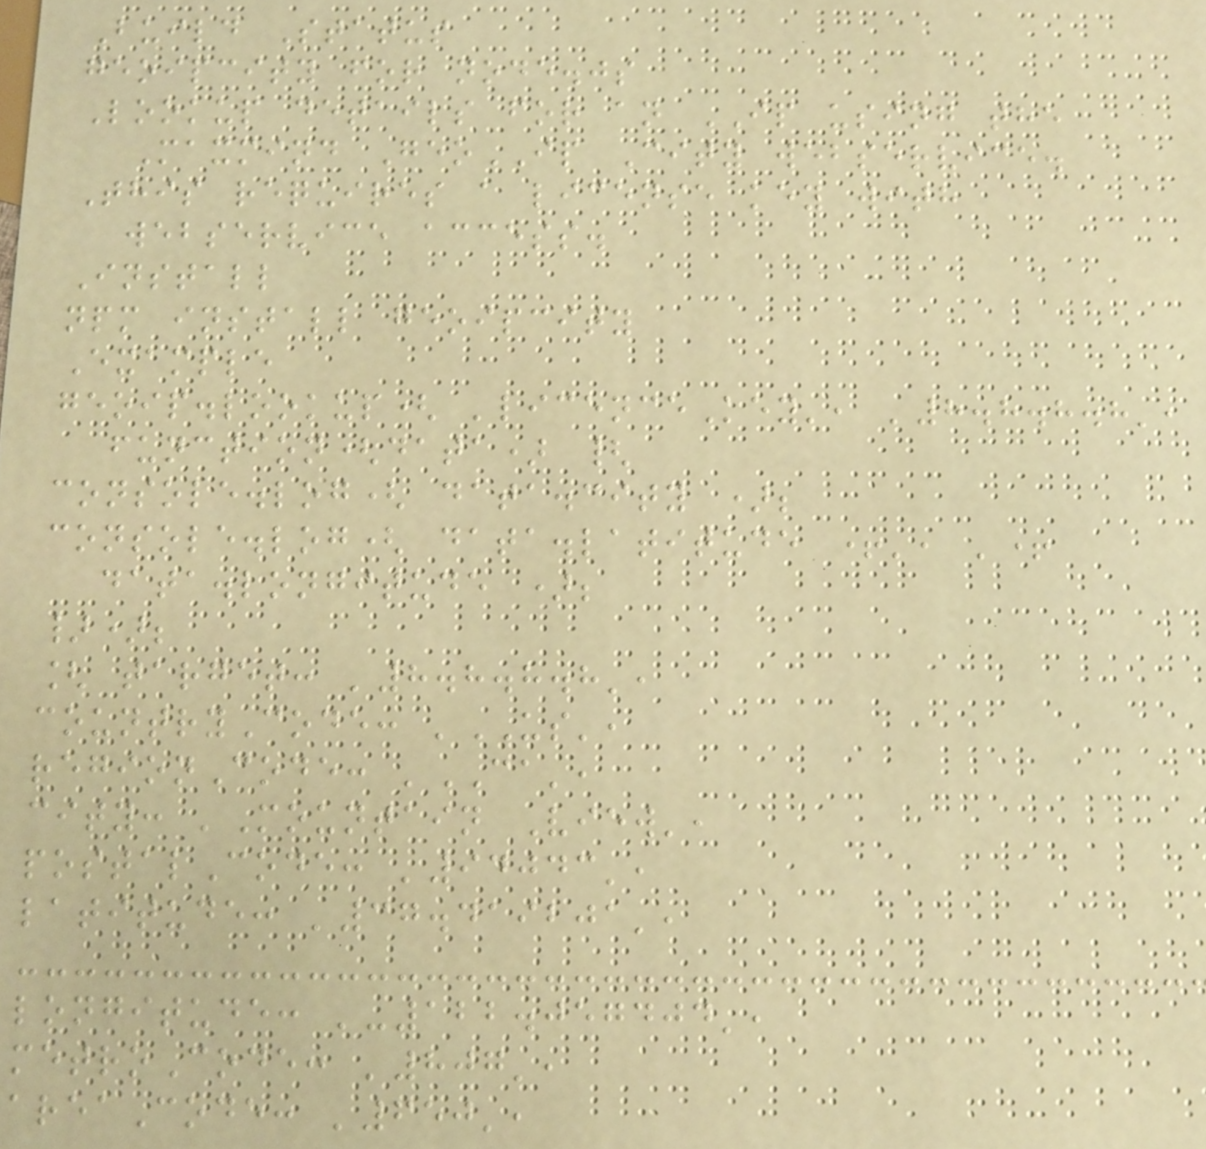Build Status
geoipcity for node.js
Lookup details for an IP using the
Maxmind GeoIP City webservice.
This requires a license key with
webservice access.
Install
npm install geoipcity
Example
geoip.lookup( 'licenceKey', '8.8.8.8',
function(data) {
console.log( data.city );
console.log( data.latitude +', '+
data.longitude );
});
[ target: '8.8.8.8',
countryCode: 'US',
regionCode: 'CA',
city: 'Mountain View',
postalCode: '94043',
latitude: '37.419201',
longitude: '-122.057404',
metroCode: '807',
areaCode: '650',
